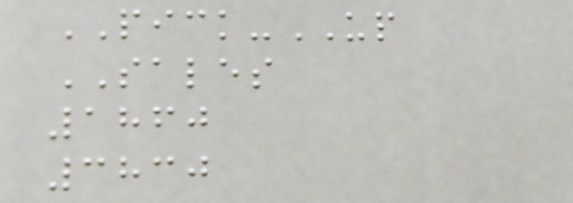PICK-UP
SALES
1860
3830
